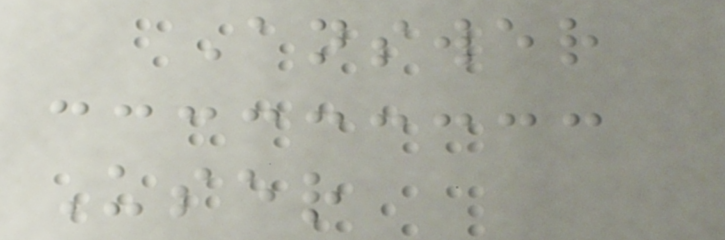Answer
User
